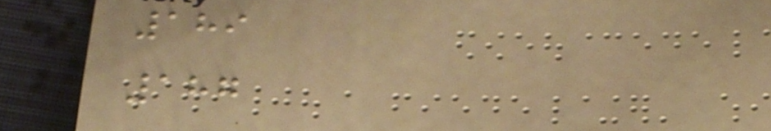189
187
